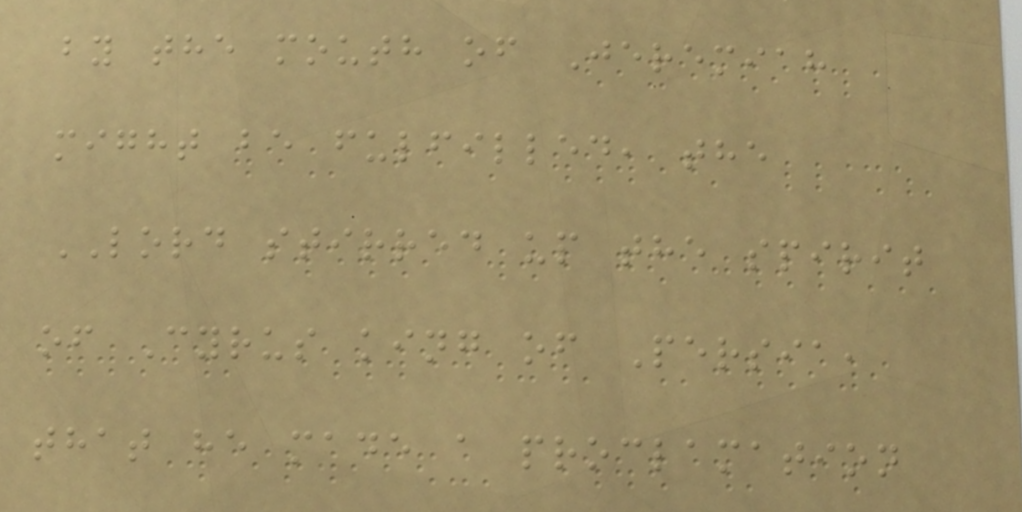by the mouth of Jeremiah
might be fulfilled, the
LORD stirred up the spirit
of Cyrus king of Persia,
that he made a proclamation
